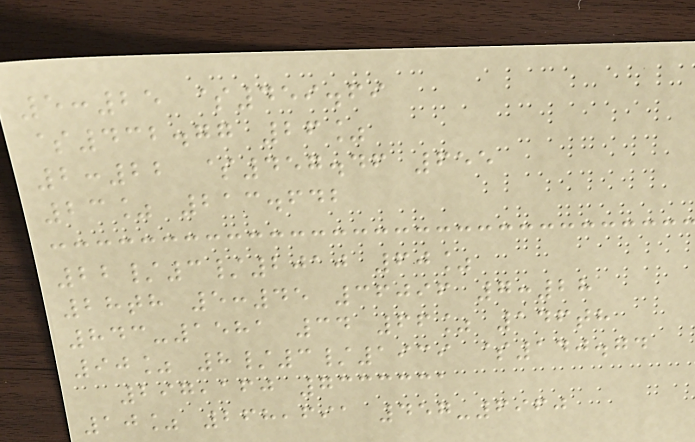5:25 $459.69
$432.77 26%
2:22 $457.46 655
23% 213.642
22/3/2010 60%
28th 5:45 36096 7:28
843-1581 34 66% 146th
90% 8/3/1939 $140.74
297,160 7333331
10% 268,691 457-6960
